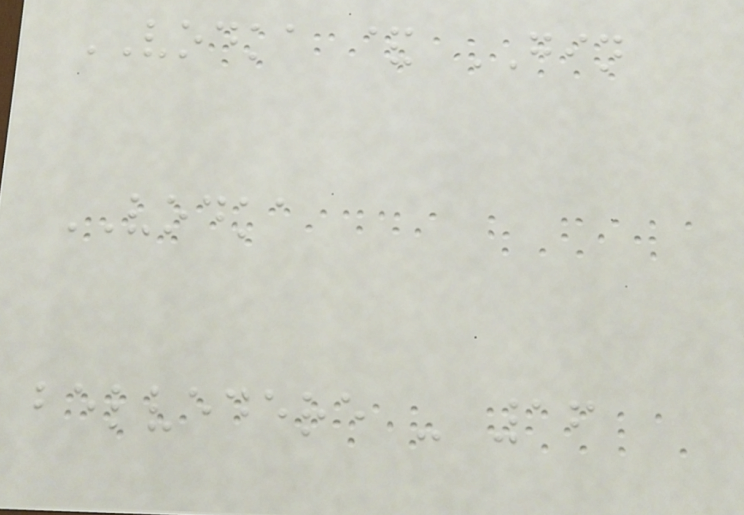VODKA & GIN
VODKA
belvedere - 16
